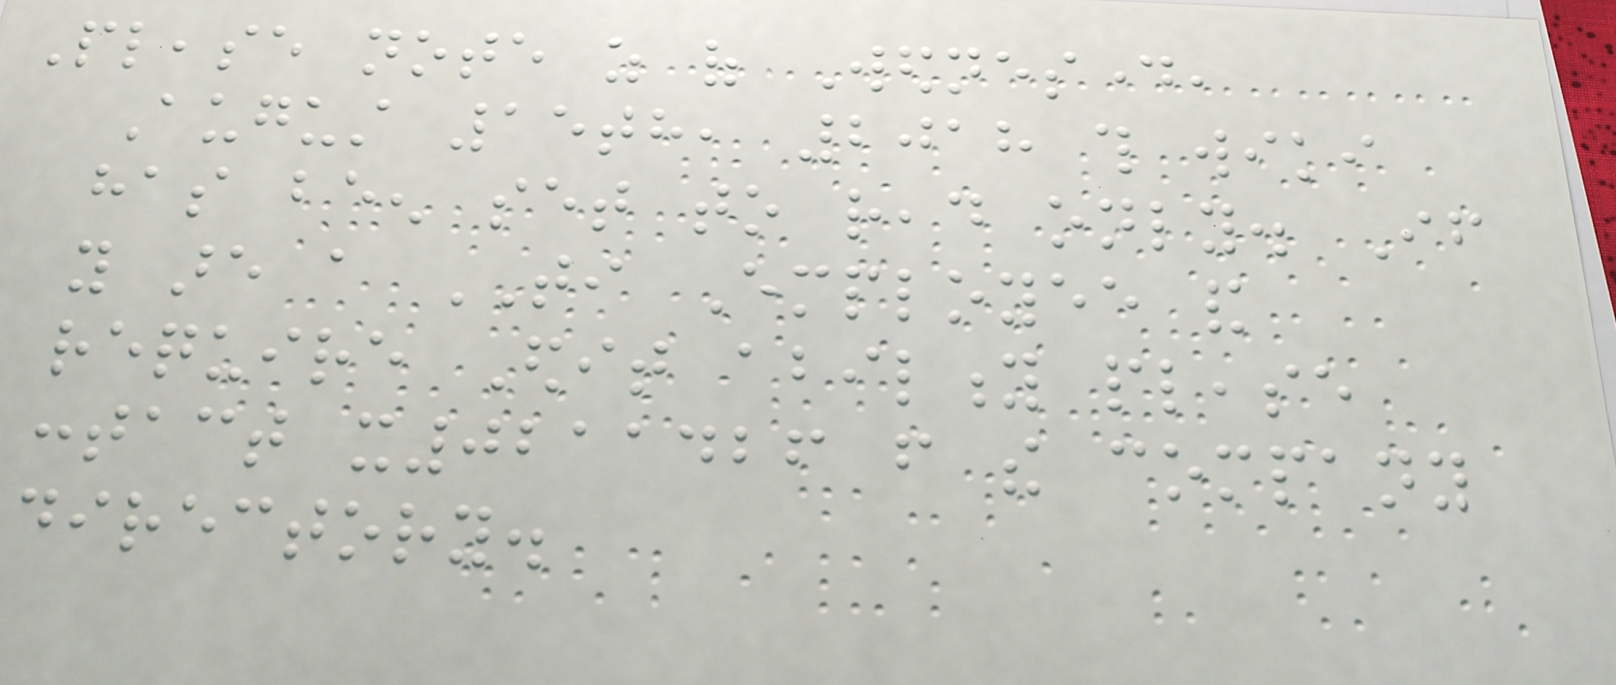Please note as of Wednesday,
August 15th, 2018 this wiki
has been set to read only. If
you are a TI Employee and
require Edit ability please
contact x0211426 from the company
directory.
